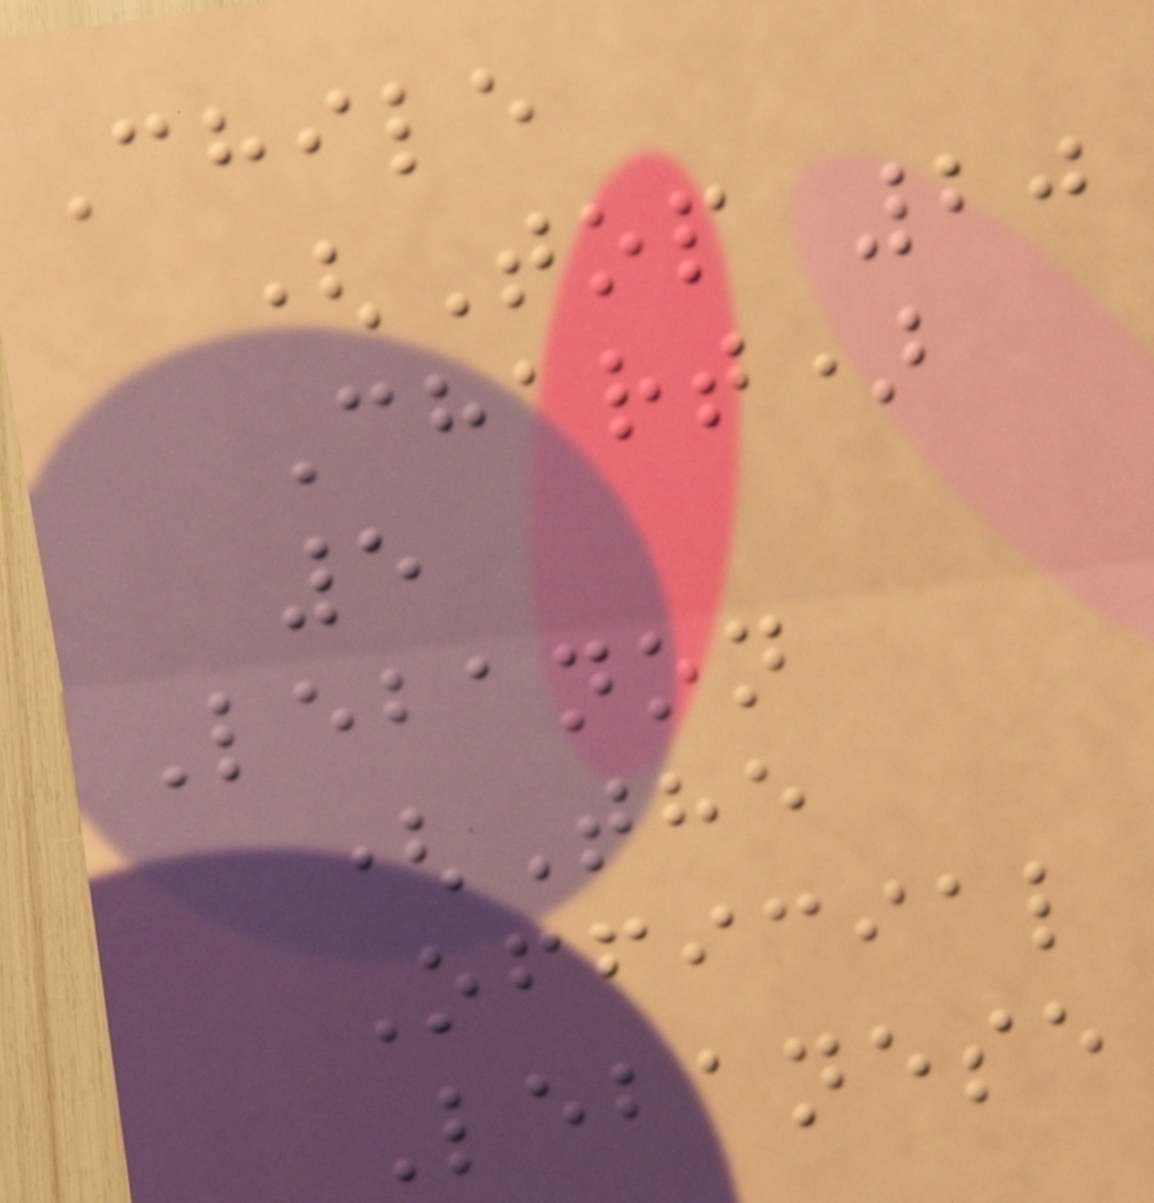Chile
(Top 20
Chart)
5
Lebanon
(The
Official
Lebanese
